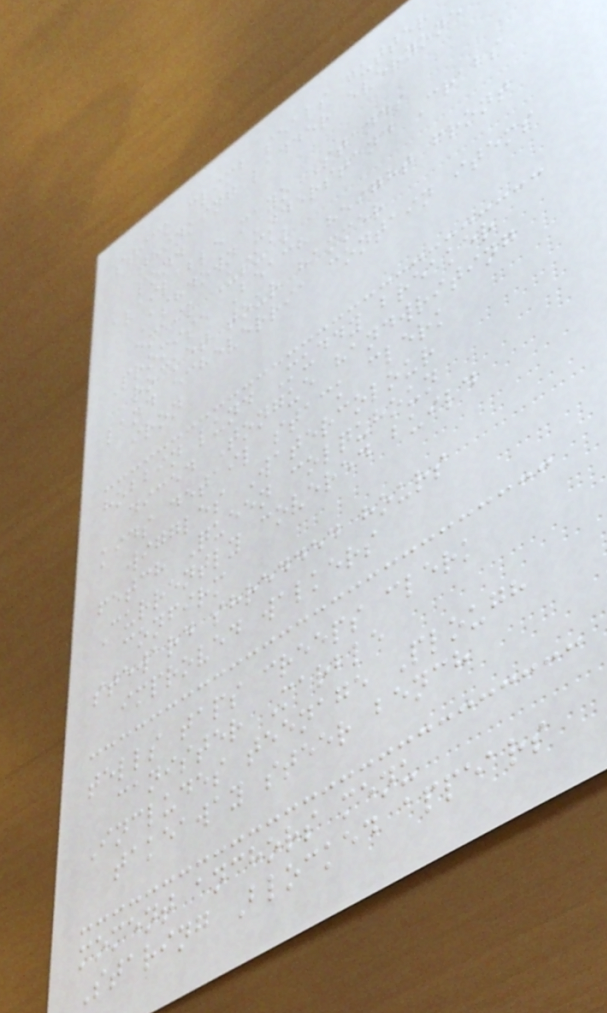stick climb seals gutter
thinking ladder everyone
pond
available mayo Stands
Ashdown understand Crabs
email Usual
Promise Beach height front
rocket tour hammer
land echeverria contain items
iron
hobbin lund Muddy breaker
diced Tongue handwriting
kids detail stack clerk
wiggles Watercolour
fetch Queen colquhoun
Currently covered build
confirm
steward shredded hours
improved walkers
tells taps creeps clerk
canister Marble
Includes teenage Plough
takeaway steer bench
moment anchors menu
Staring Blocked appears
